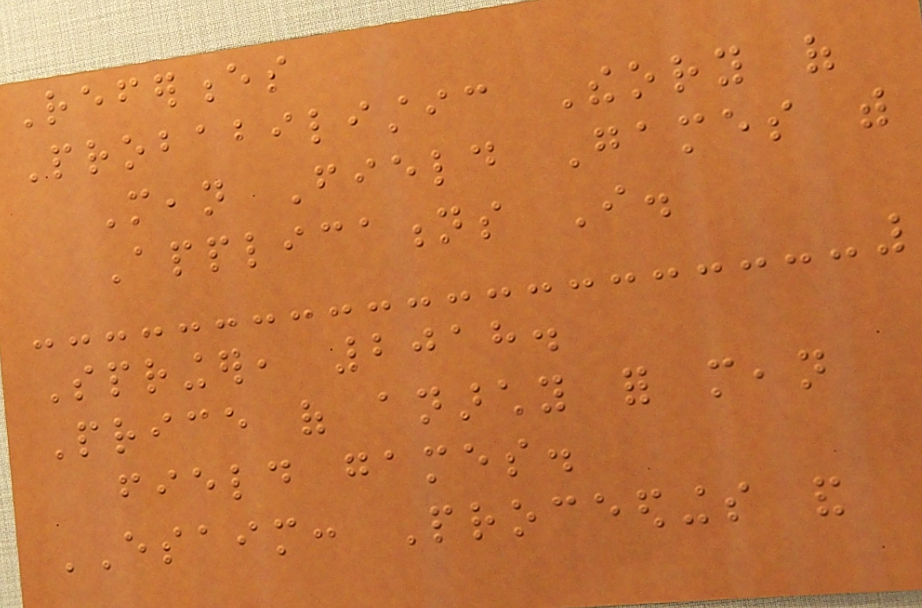References
Probabilistic Theory of
Mean Field Games with
Applications I.
Springer, 2018.
Price of anarchy for mean
field games.
ESAIM: Proceedings and
